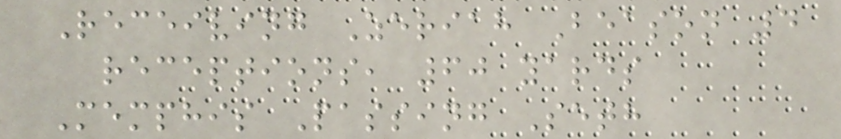Receiving Zeriah Beason 4
receptions, 60 yards
Memphis Passing Seth
